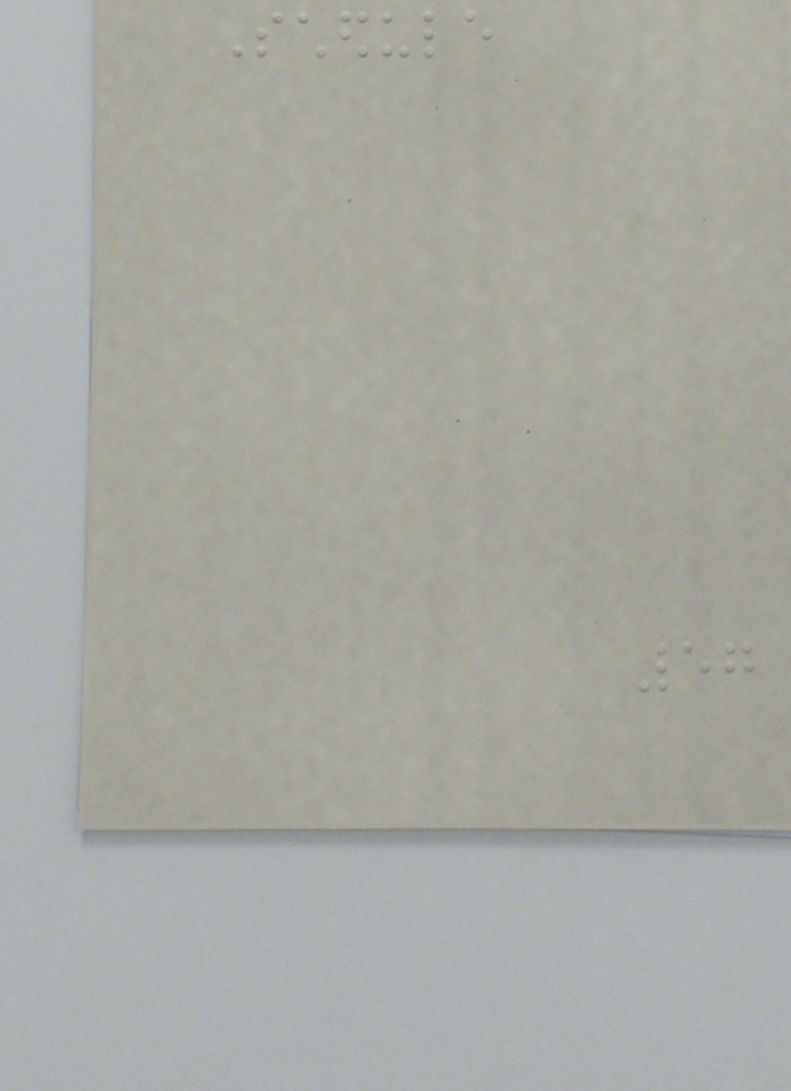Schedule
57
